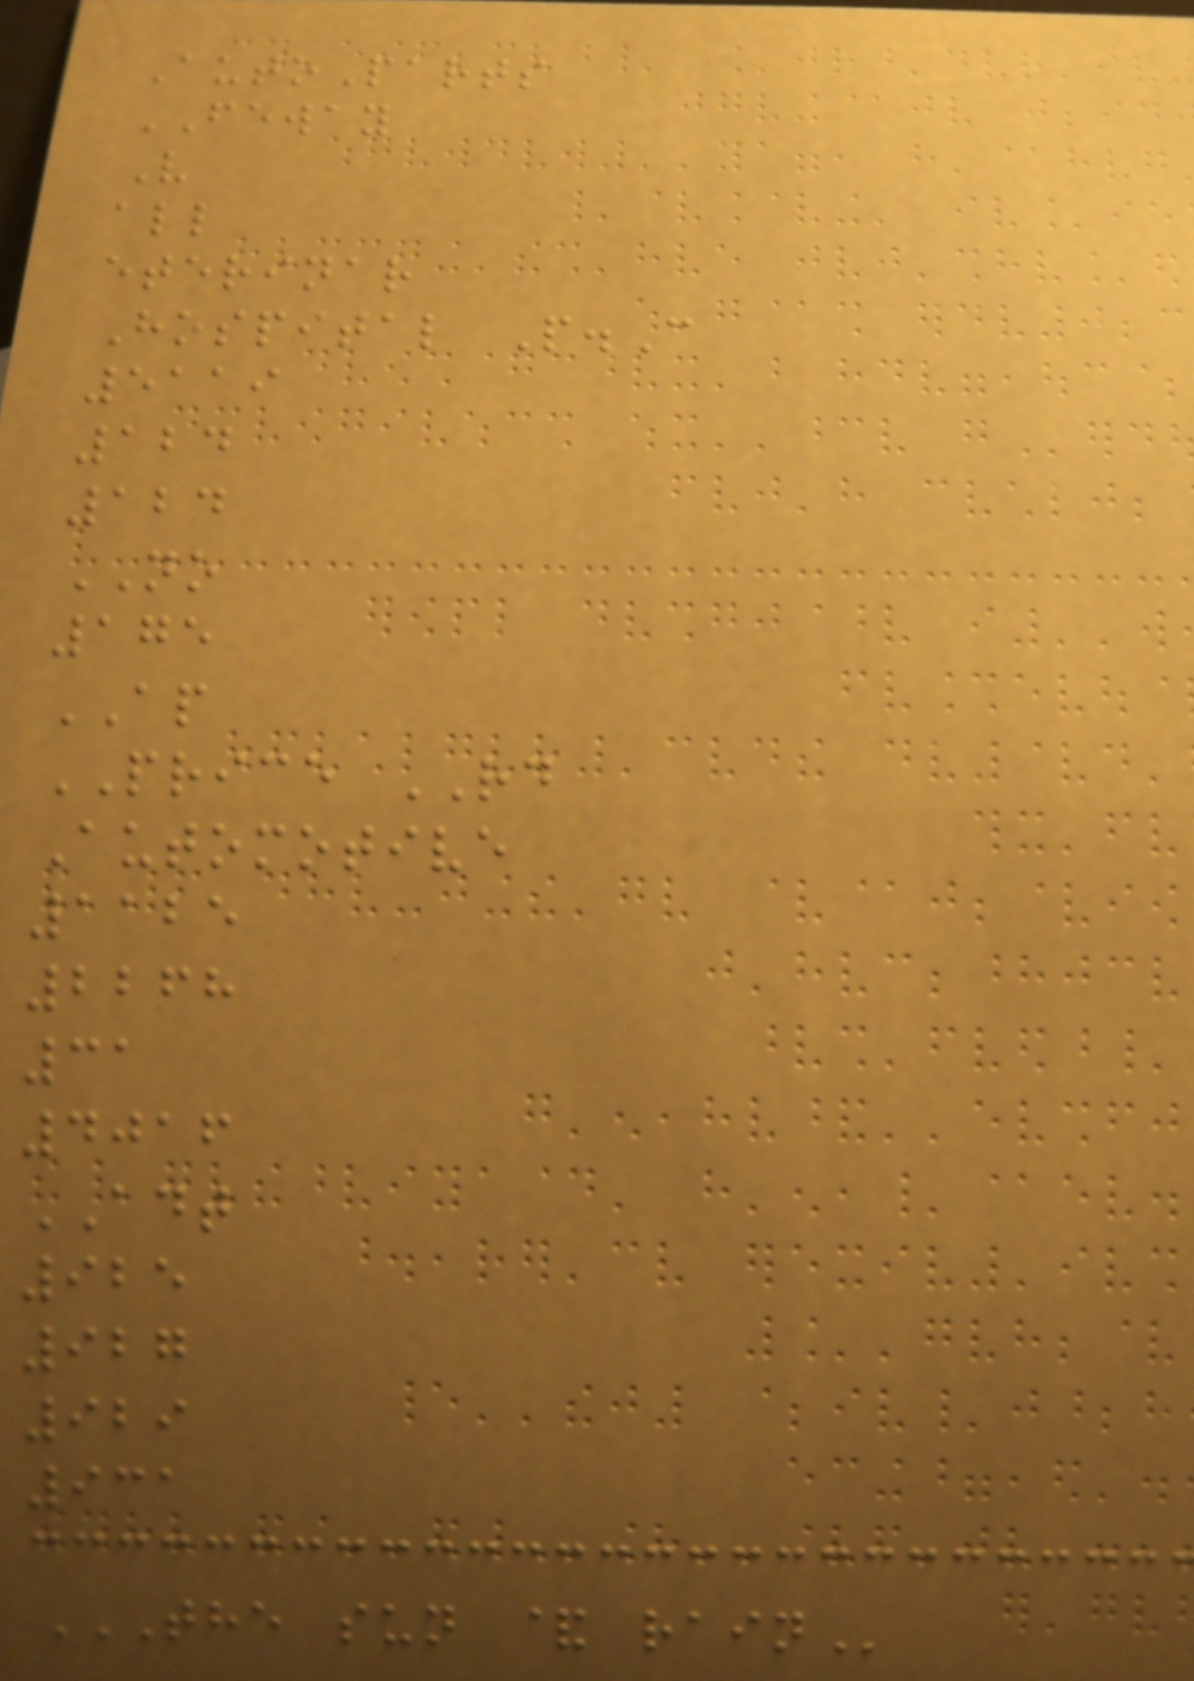AutoParts
FEWAY
V
all
eterinar
Hospital P.C
5119
124
124
NO
175
AP
PRICE RD
Automotive
1125
2268
31
4016
ADT
925
927
929
931
THE SUN & RAIN
